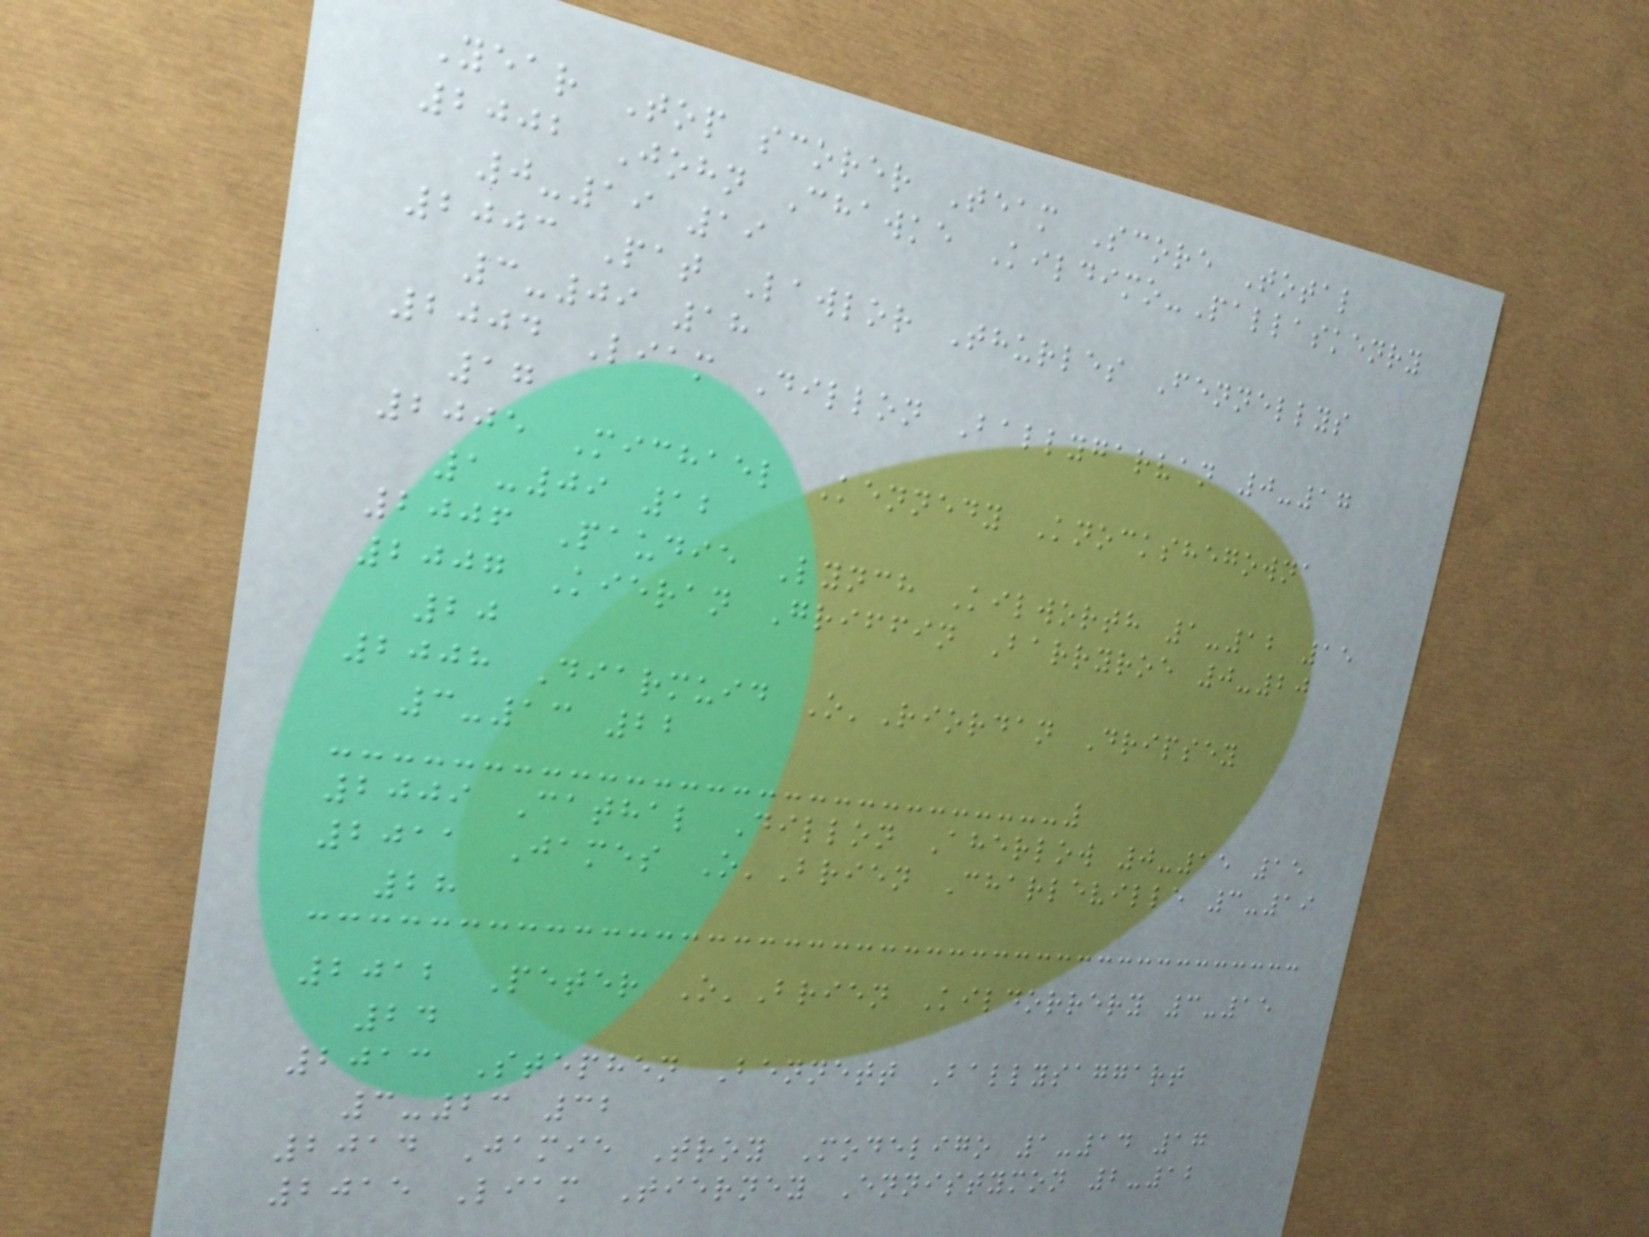Year Top scorer Team Score Total
2002 John Chawke Kildimo-Pallaskenry
0-19 19
2003 Pat Lawlor Thurles Fennellys
3-09 18
2004 Liam Dillon Ballygarvan 0-17
17
2005 Michael Kennedy Knockshegowna
1-09 12
2006 Paudie Lynch Kilworth 1-12 15
2007 Kieran Griffin Barryroe 0-20
20
2008 Diarmuid O'Riordan Dripsey
3-13 22
2009 Cathal Dillon Aherlow 0-15 15
2011 James O'Brien Charleville 3-19
28
2012 Peter O'Brien Kildorrery 3-15
24
2013 Stephen Bennett Ballysaggart
3-23 32
2014 Jamie Troy Modeligo 1-14 17
2015 Liam Tierney Ennistymon 2-12
